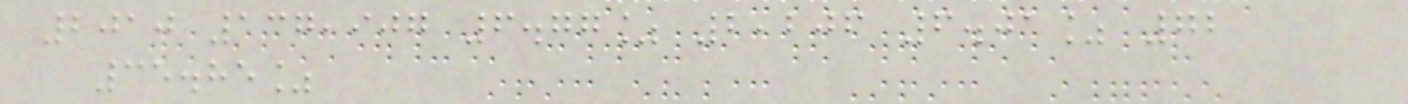2010 137,907 6.77% 2,206 6.01% 72
35.85%
